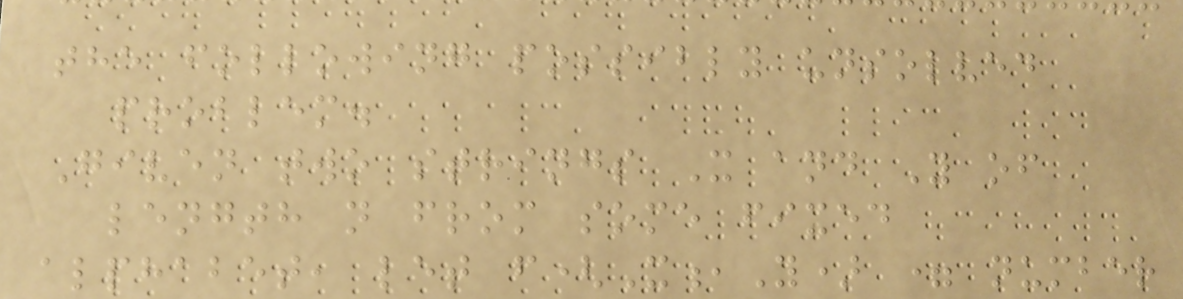the following possibly unsolved
problem.
Given two strings X and Y of
length n from some fixed
alphabet, let f(X,Y) = number
